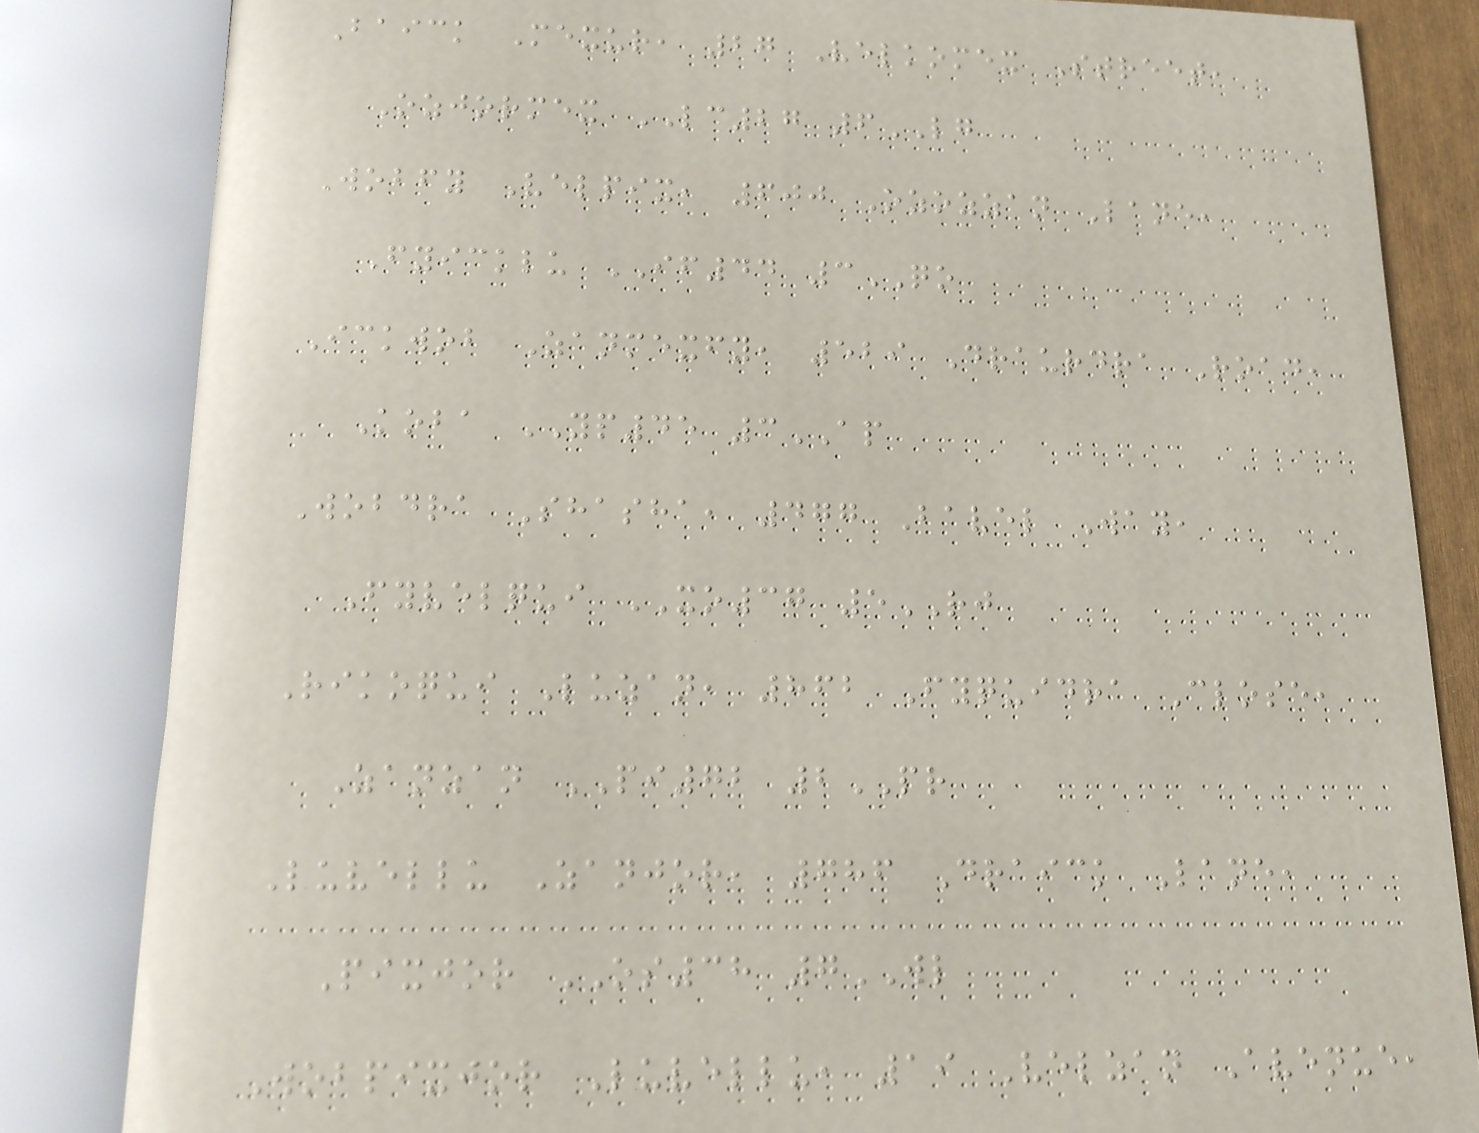Baick Mexur, 27 Velkomex Street,
Ozjormex LC27 6LG
Wobfy Velpix, 600 Ozozzan Lane,
Fyicklu IF44 3QO
Ickwob Zanmexfy, 529 Draurdra Road,
Koba YP45 3AP
Wobdra Shasha, 477 Bavel Way,
Fyvelqui XO37 5RJ
Rikoqui Luzan, 862 Fyquidra Close,
Zanzan PI72 2PR
Luvellu Zanjor, 786 Draick Lane,
Pixjor OS38 7WL
Wobpixjor Luvellu, 19 Velzan Avenue,
